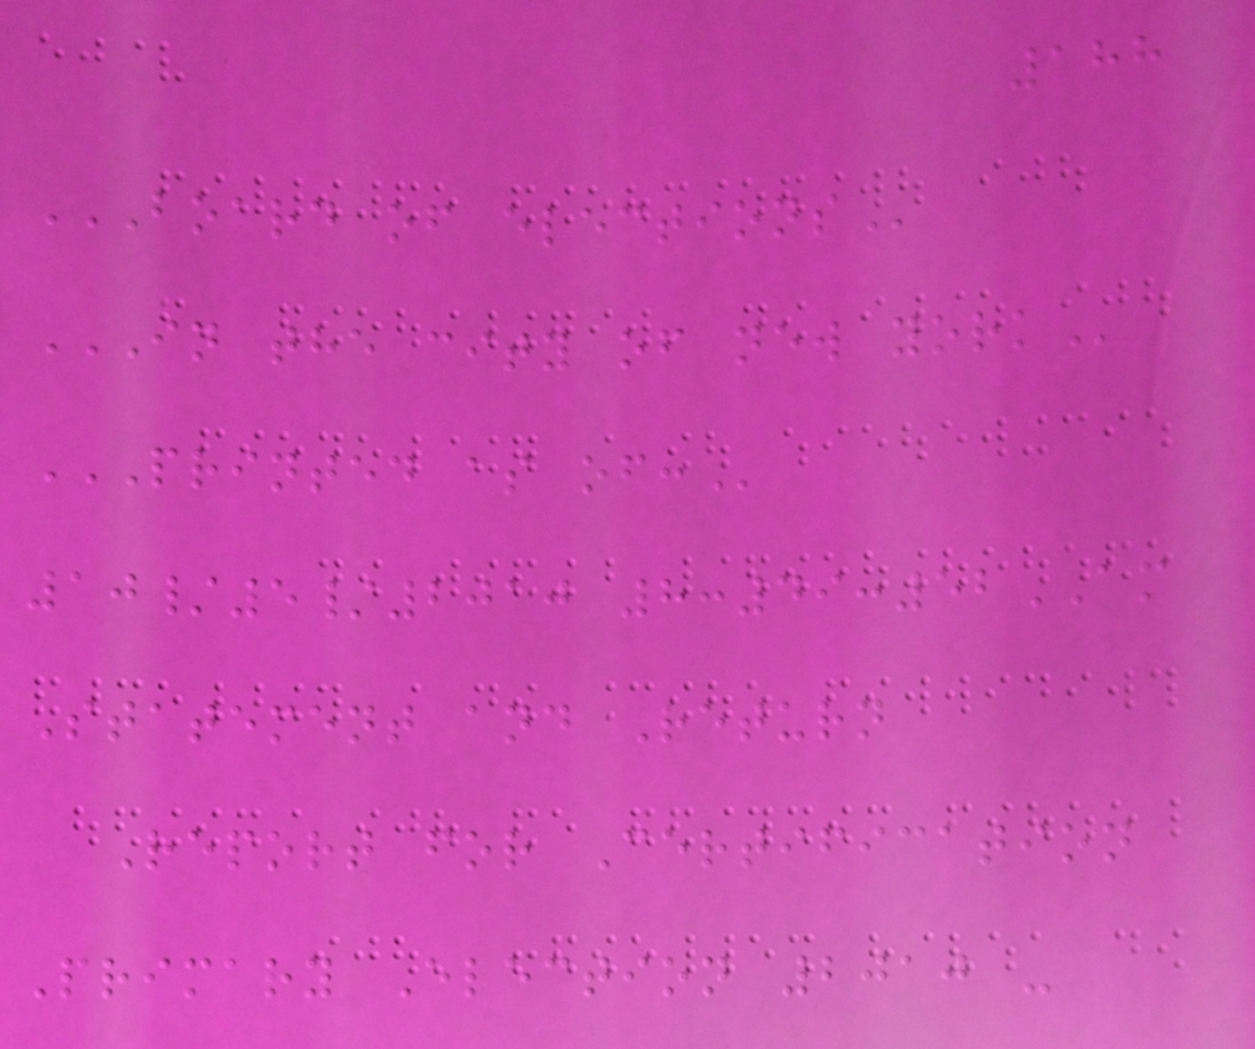188
BOARD OF ELECTIONS
IN THE CITY OF NEW YORK
PRINTED AS OF:
10/5/2010 8:49:52AM
Statement and Return
Report for Certification
Primary Election 2010 -
